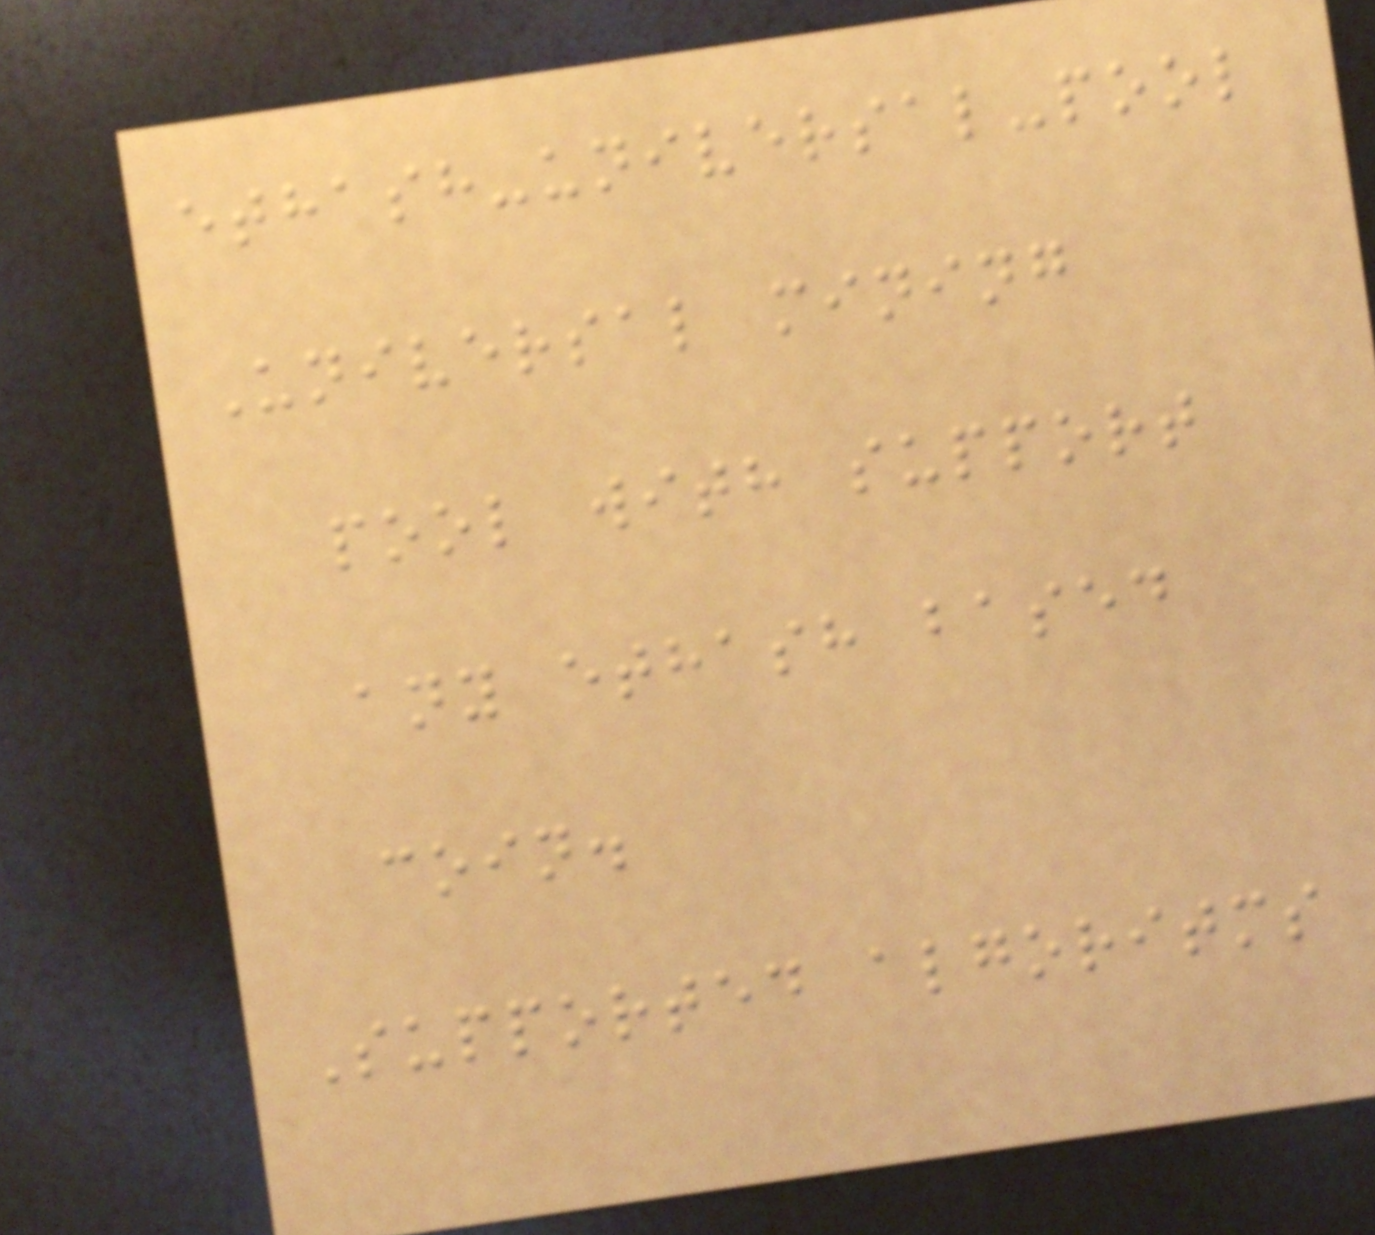ethash-universal-pool
Universal mining
pool with support
any ethash based
coin.
Supported algoritms
